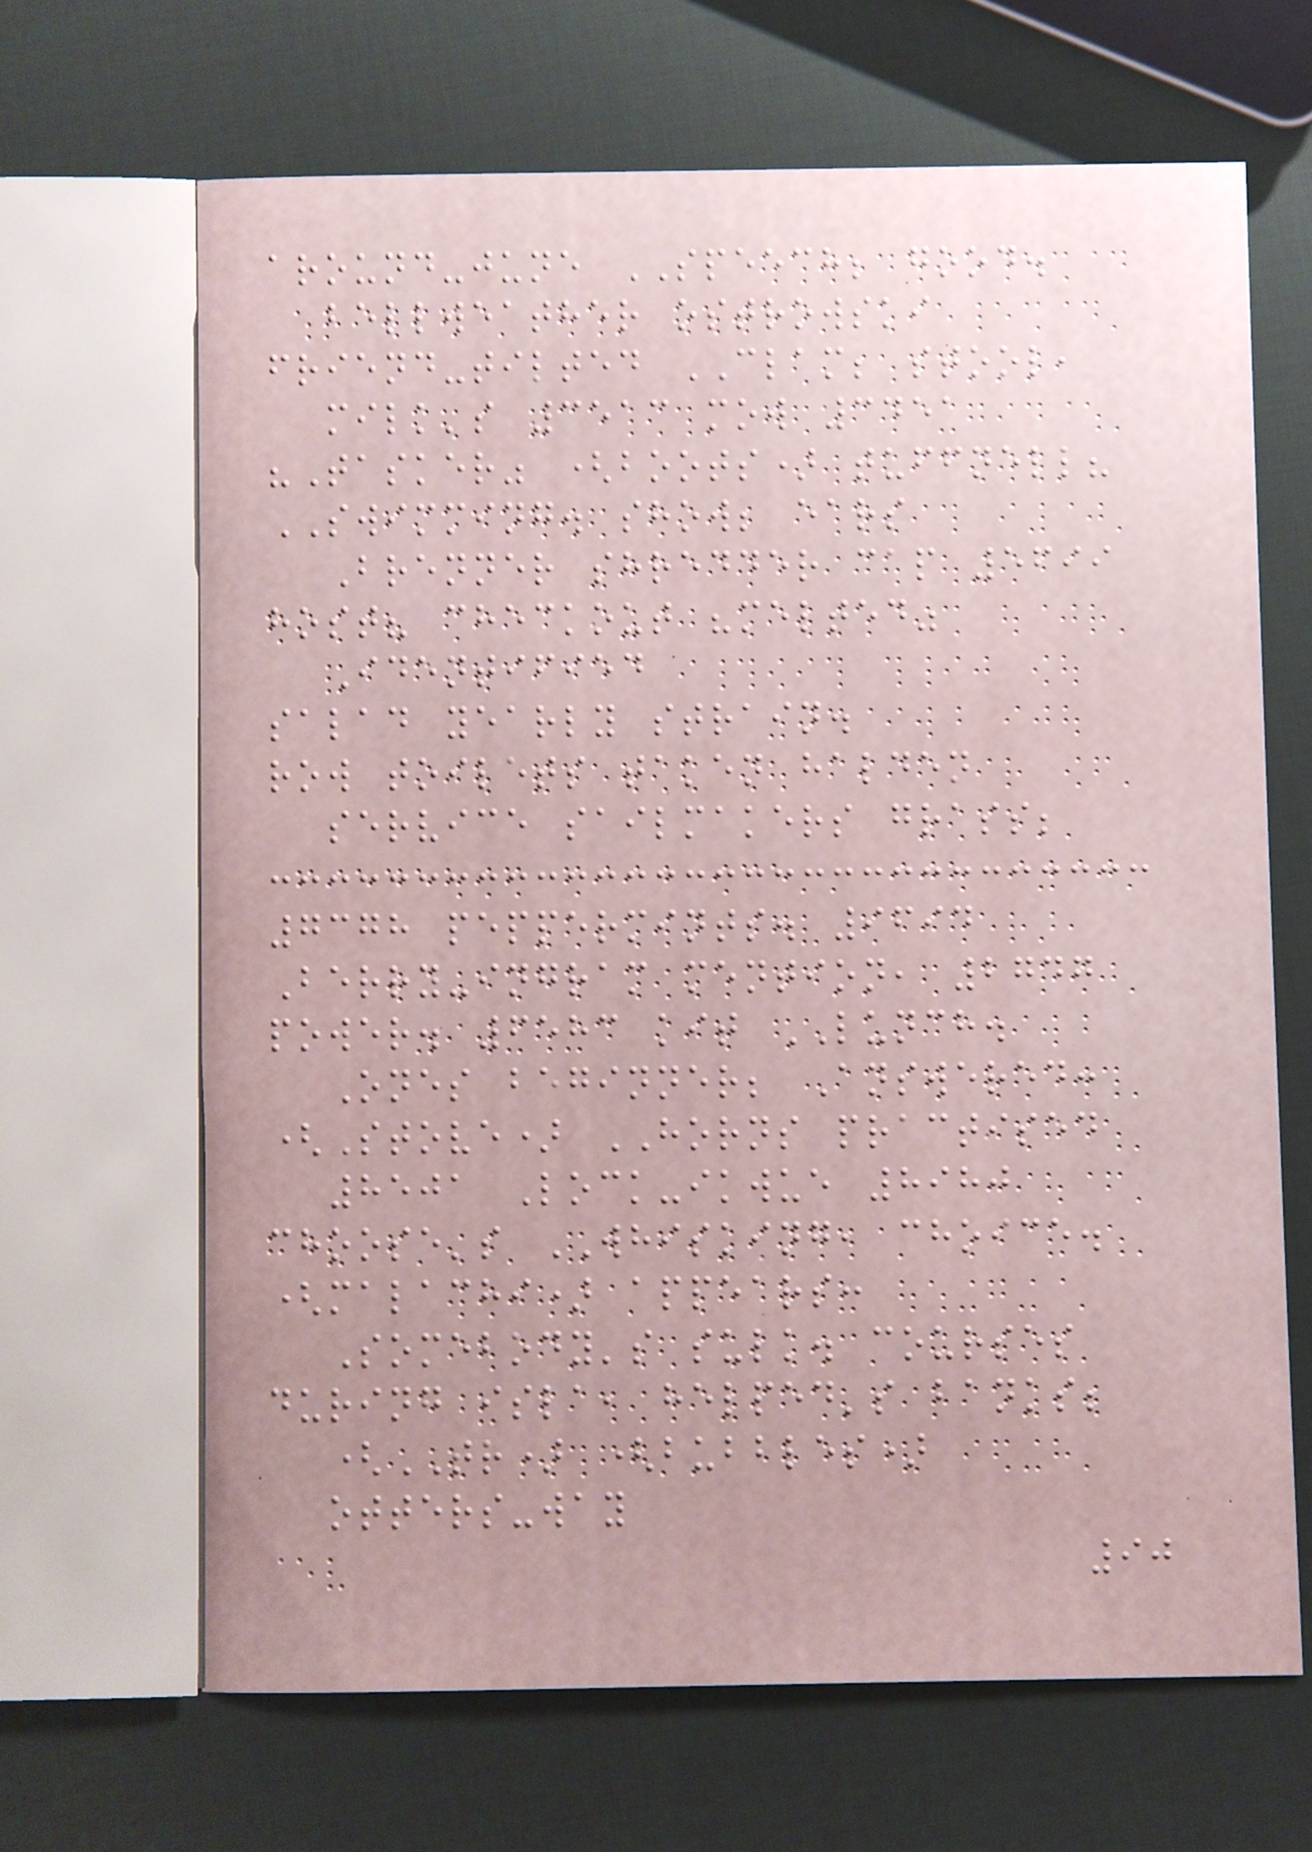around-june SPEECH; good.
bellweather ostrowski
friend-tilted CLAM; stool,
milk's 3513 mow 3451
"Tasker" (boots) tuffnell?
SWIMMING. show; ears
Brenner shredder cap 5699
host? checkout "melted"
Identified
salad yearly strain.
row toilets taken halden
service sailmakers grass;
7378 peppermints. 9694
Berry-ingram mention, 2747
power. 6583 kit LUNCH.
Ones beginner; Answered:
(Stove) HORNS practised
8501 Lock-ikwue 8980
choose's WHISKING, choice.
(malachi) appears:
Somebody's sulk. courses
during isla, helped's banks;
(TR) (bubbles)
otters-way
90
